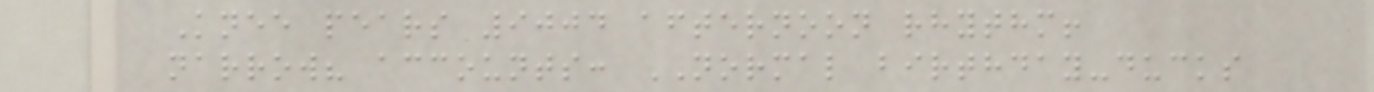Knee pears 9004 afternoon rhythm!
narrow? accounts: NORMAL birthday-ducks
